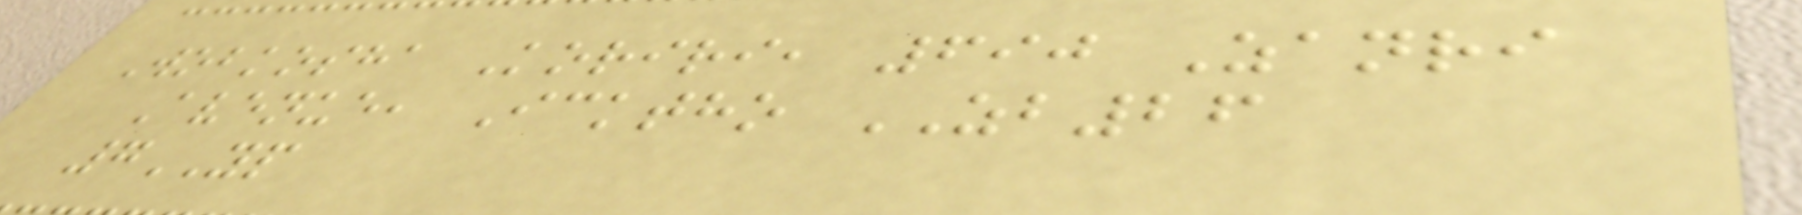Wobkosha Koriri, 690 Zanri
Avenue, Icktho ZB26
7YP
